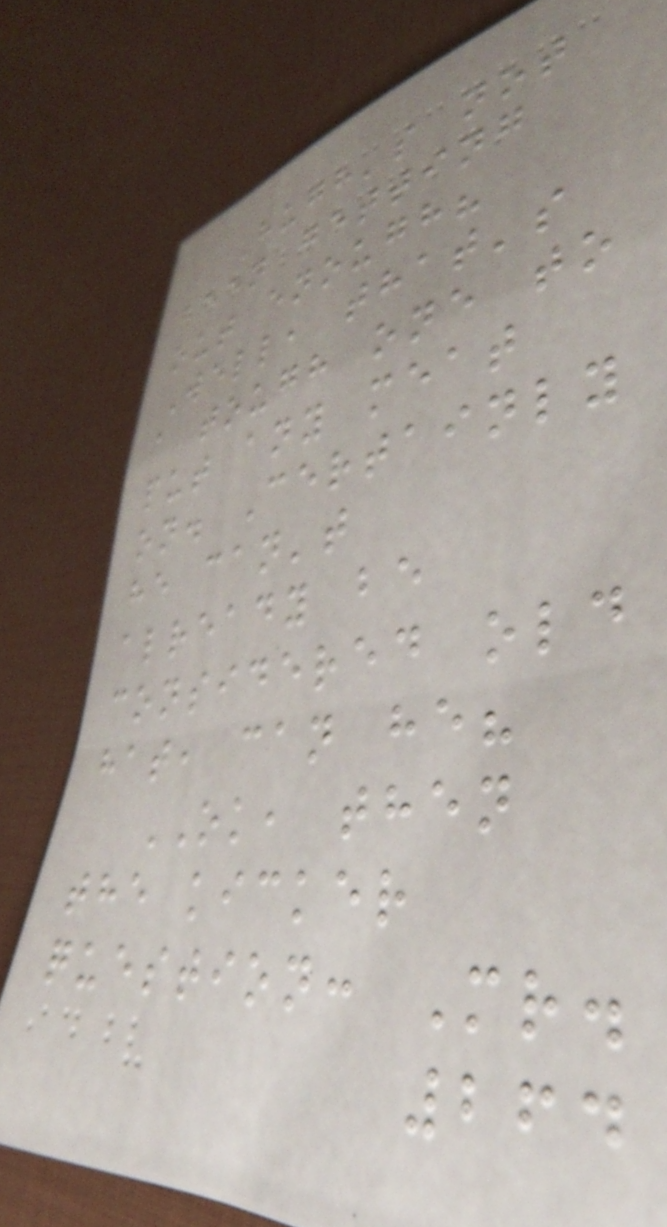Hugh's not
been getting
out enough?
Well, that's
a tough one to
put any meat
on. Certainly
he can't
already be
considered old
hat, can he?
OK, then
the kicker
question: Mr.
264
